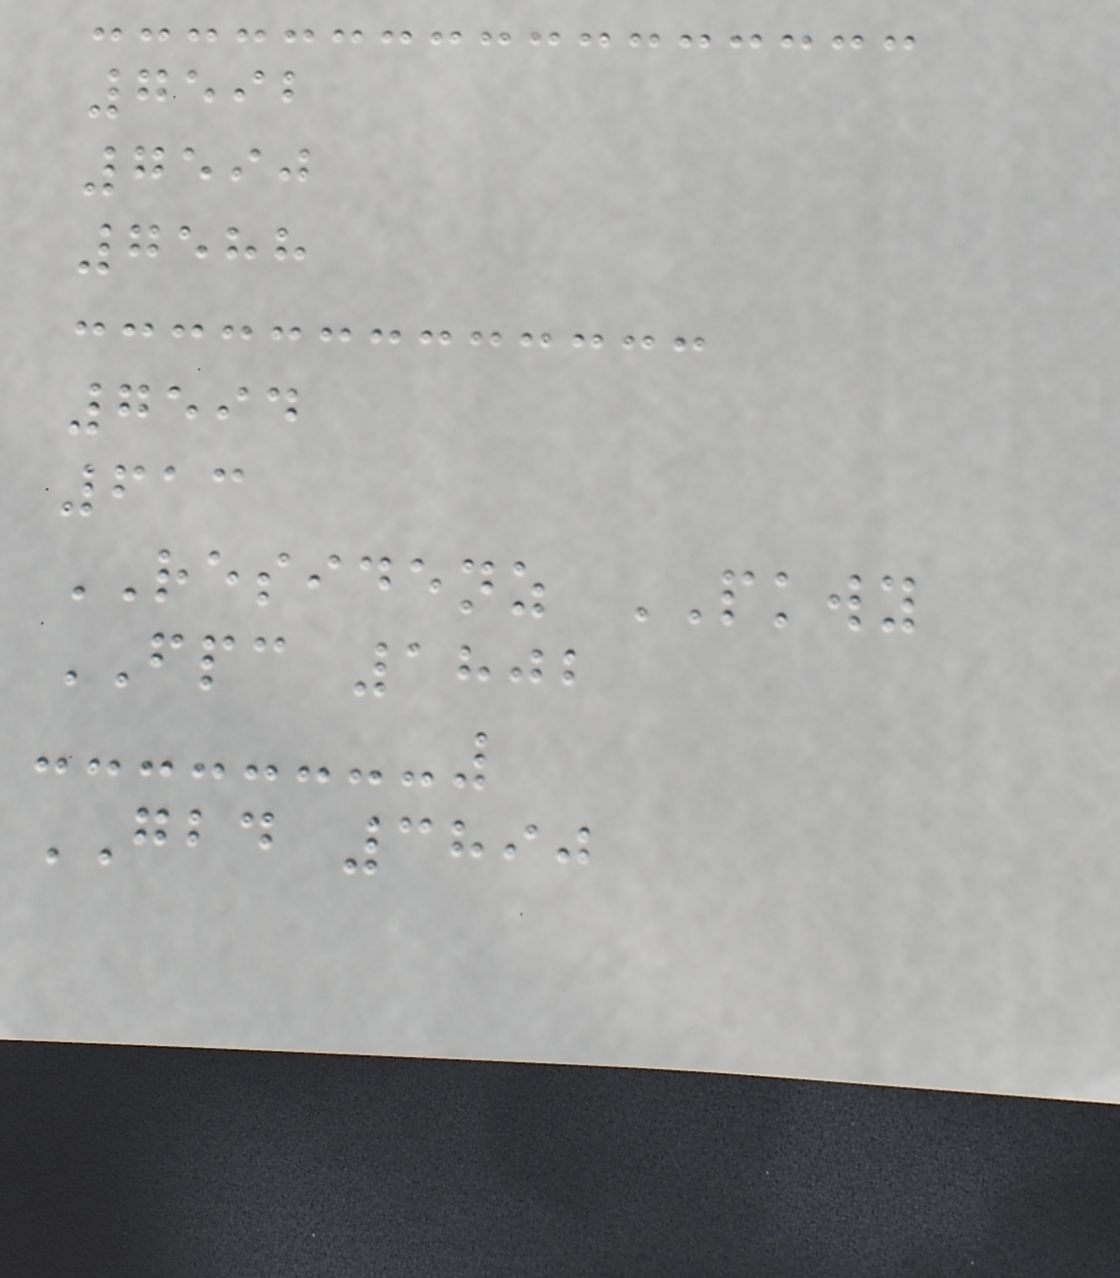7592
7590
7588
7594
613
RESIDENZ PKWY
FPC 1802
GBD 3890
